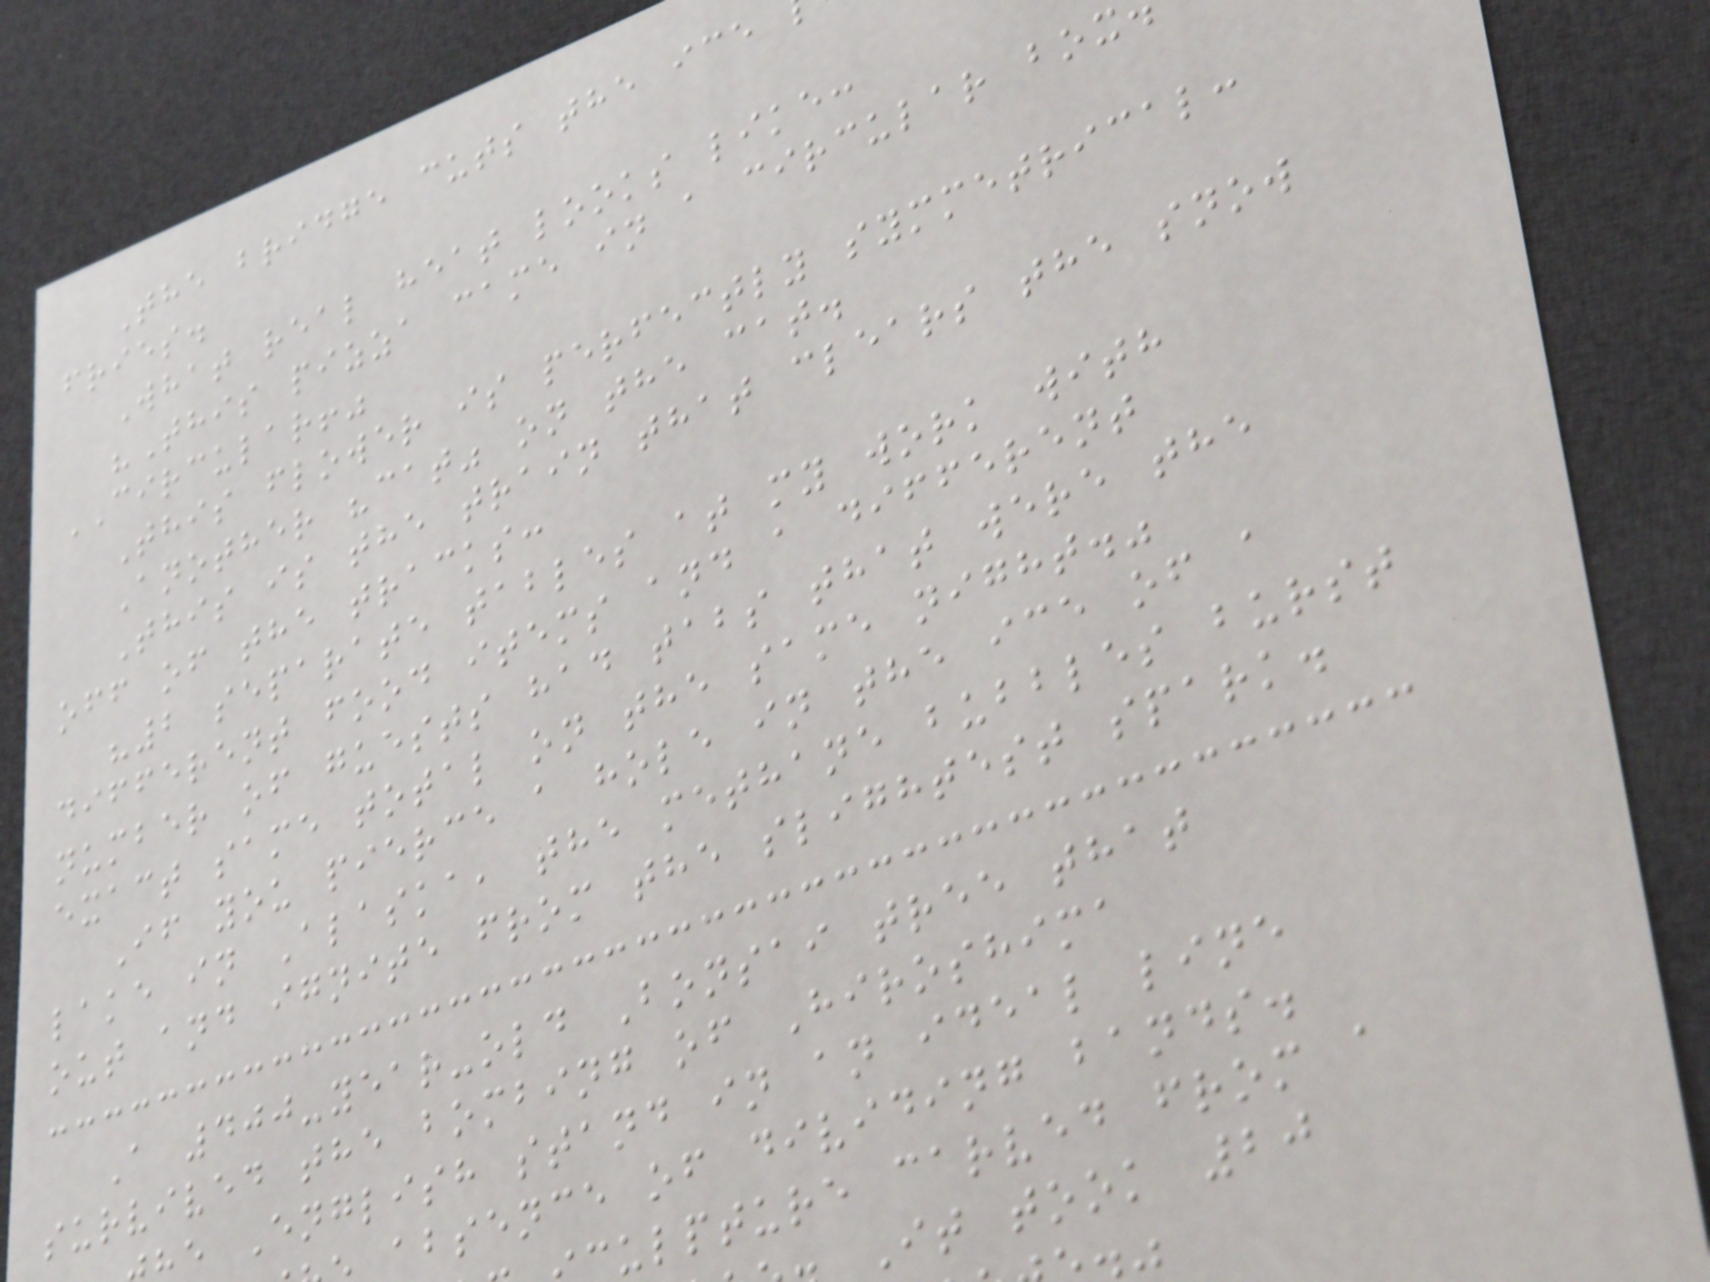The bridge cuts the ice
fries.
What real heat looks like:
"This pizza came in a circular box
CIRCULAR!"
This flower is perfectly symmetrical:
Another "cat" on the cat.
This is the train that clears the snow
off of the tracks:
"2 separate tables at my work with
different food items and a different
number of guests had tabs that were the
exact same total on the same night."
If you pierce a hole in the ice of a
lake in Alaska, the methane bubbles burst
out and ignite from the slightest spark.
A 400-year-old Bonsai tree that
survived the bombing of Hiroshima
e English stand in an ideal line
absence of dividing bands.
ulpture carved from a
It took 20
